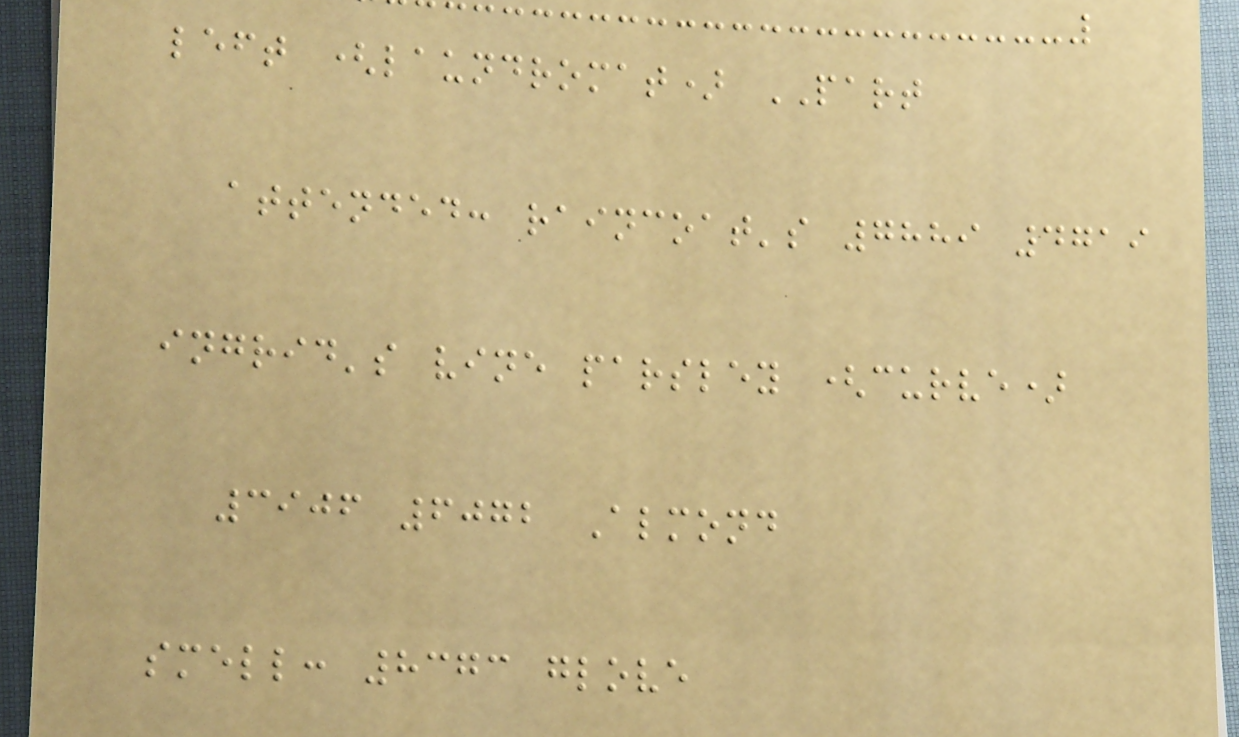left (laundromat) PART
attended: raincoat's 7889 4719
ingrid's vine parsley (curve)
3906 6072 Almond
smell: 8373 glove
